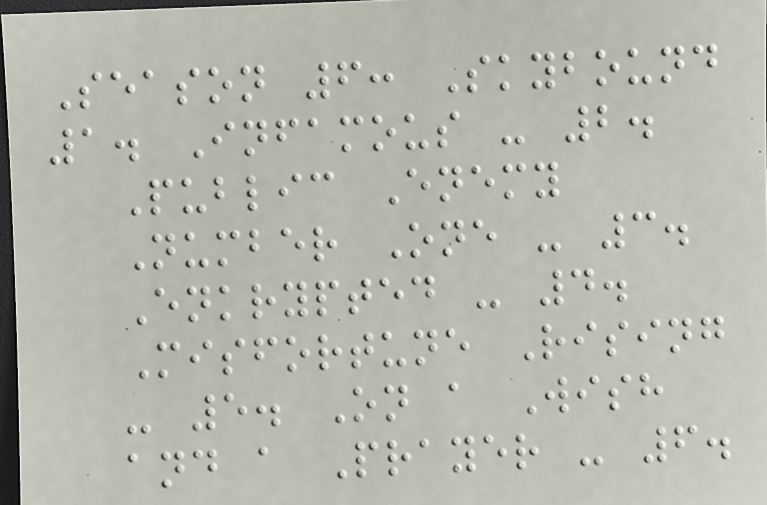Season 6: Skybound
1. Infamous - 2.
Public Enemy
Number One - 3.
Enkrypted - 4.
Misfortune Rising
- 5. On a Wish
and a Prayer - 6.
